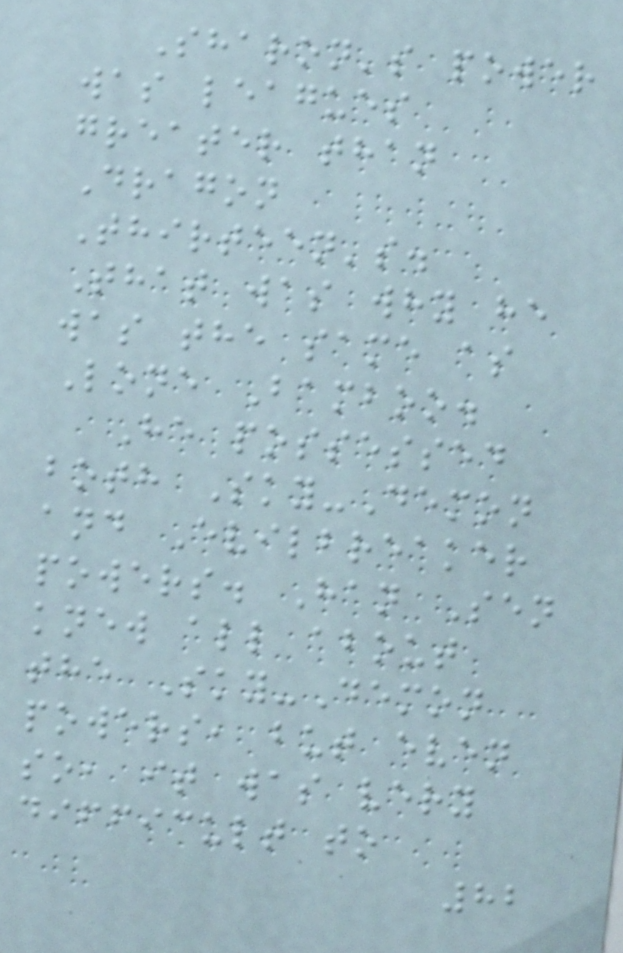Sharon's power
was leagues
greater than
Dragon
Thirteen's.
That was why he
was the same as
Lone Bamboo.
He possessed
both Sky-Demon
and Evilbreaker
powers. Han Sen
knew all about
the Sky-Demon
powers, but even
so, it was very
difficult to
82
